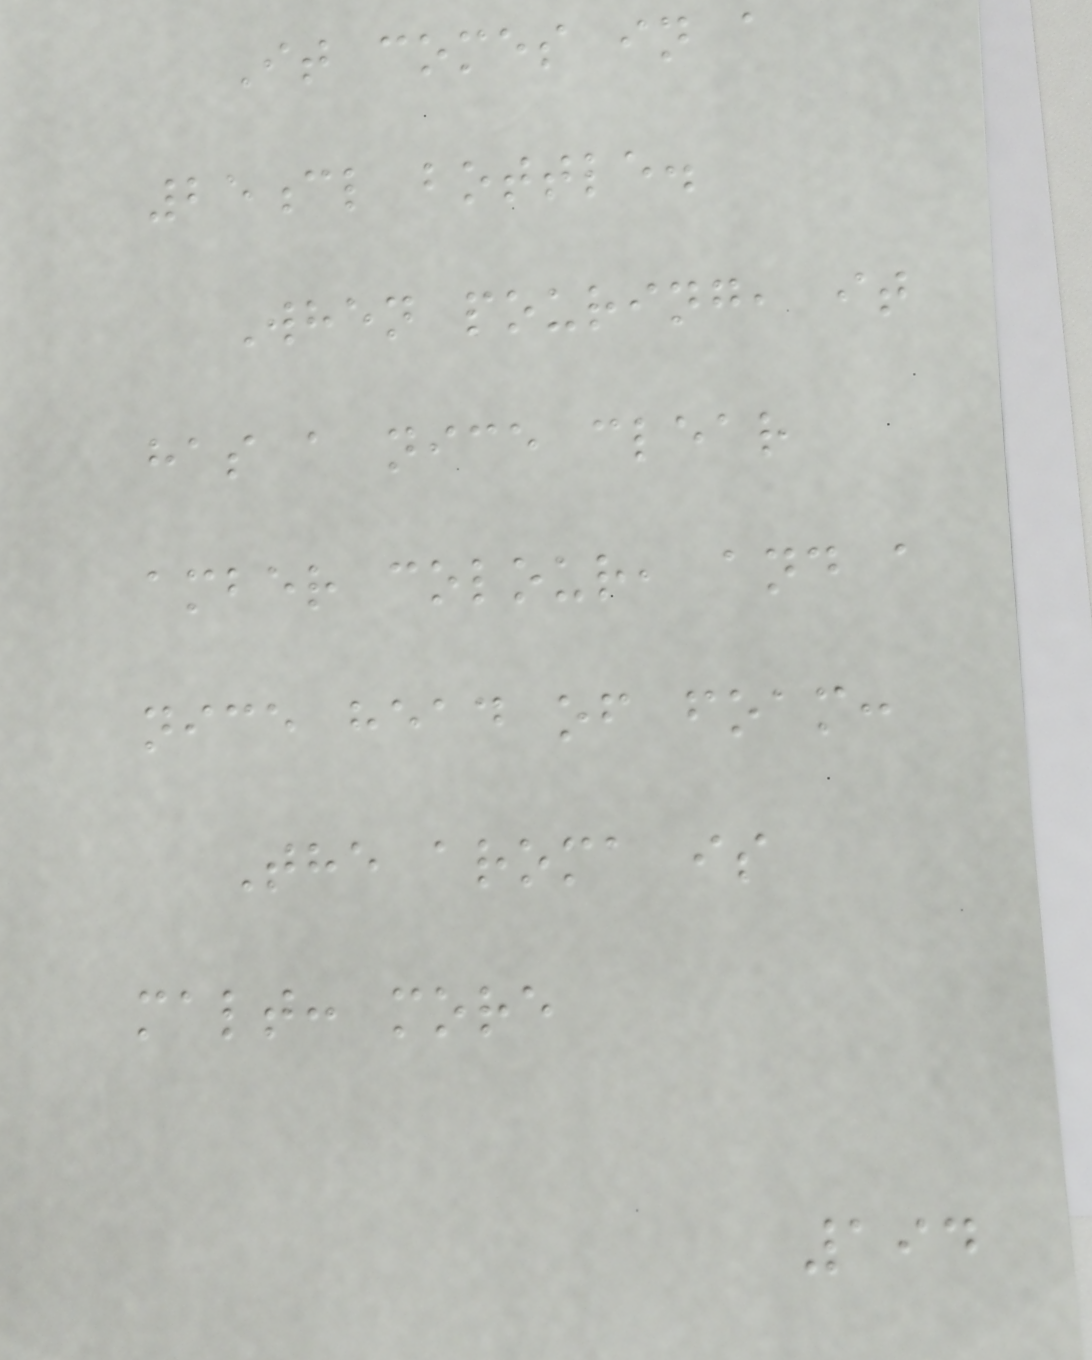It comes in a
25cl bottle.
When pouring, it
has a nice clear
amber colour, and a
nice head of foam:
The aroma is
malt: more
194
